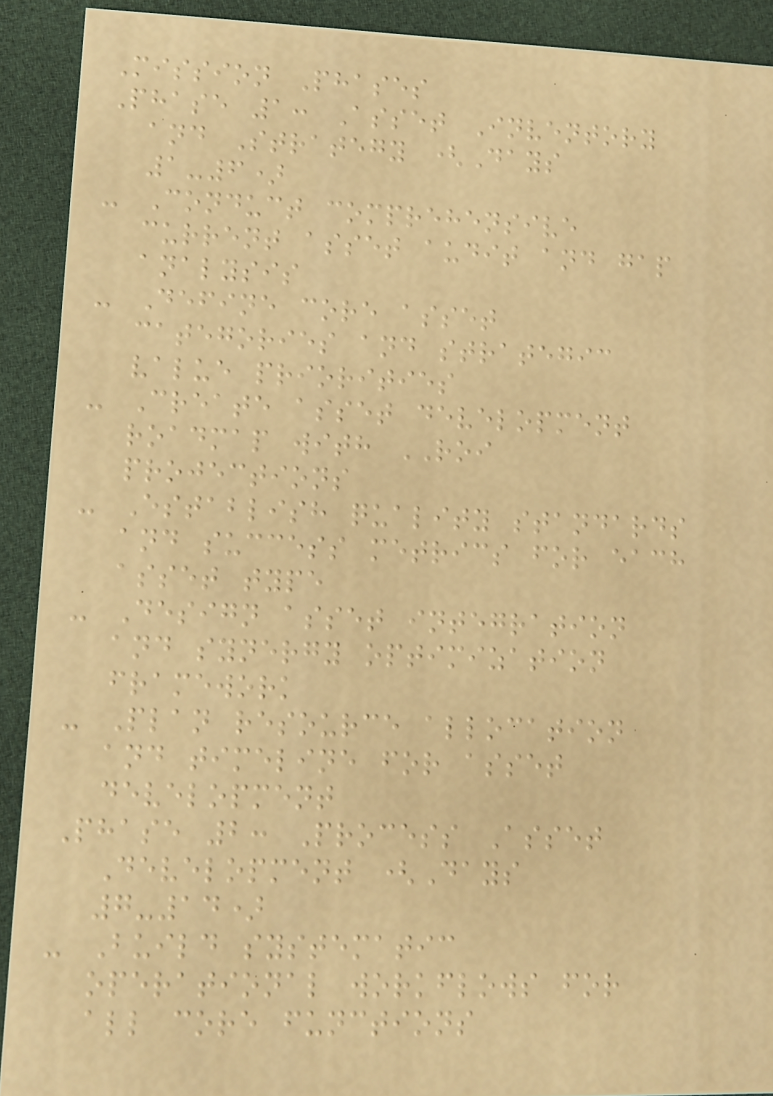Mission Phases
Phase 1: Asset Inventory
and Strategy (Days
1-6)
- Conduct comprehensive
current asset audit and gap
analysis
- Define core asset
categories and strategic
value priorities
- Create asset development
roadmap with ROI
projections
- Establish quality standards
and success metrics for each
asset type
- Design asset integration
and synergy optimization
framework
- Plan resource allocation
and timeline for asset
development
Phase 2: Process Asset
Development (Days
7-14)
- Build systematic
operational workflows for
all core functions
